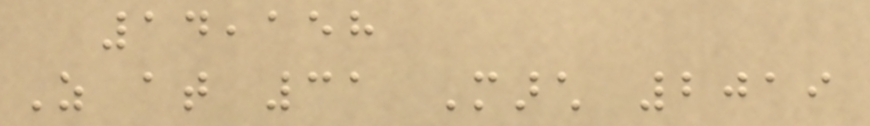14,158
As at 31 March 2019
